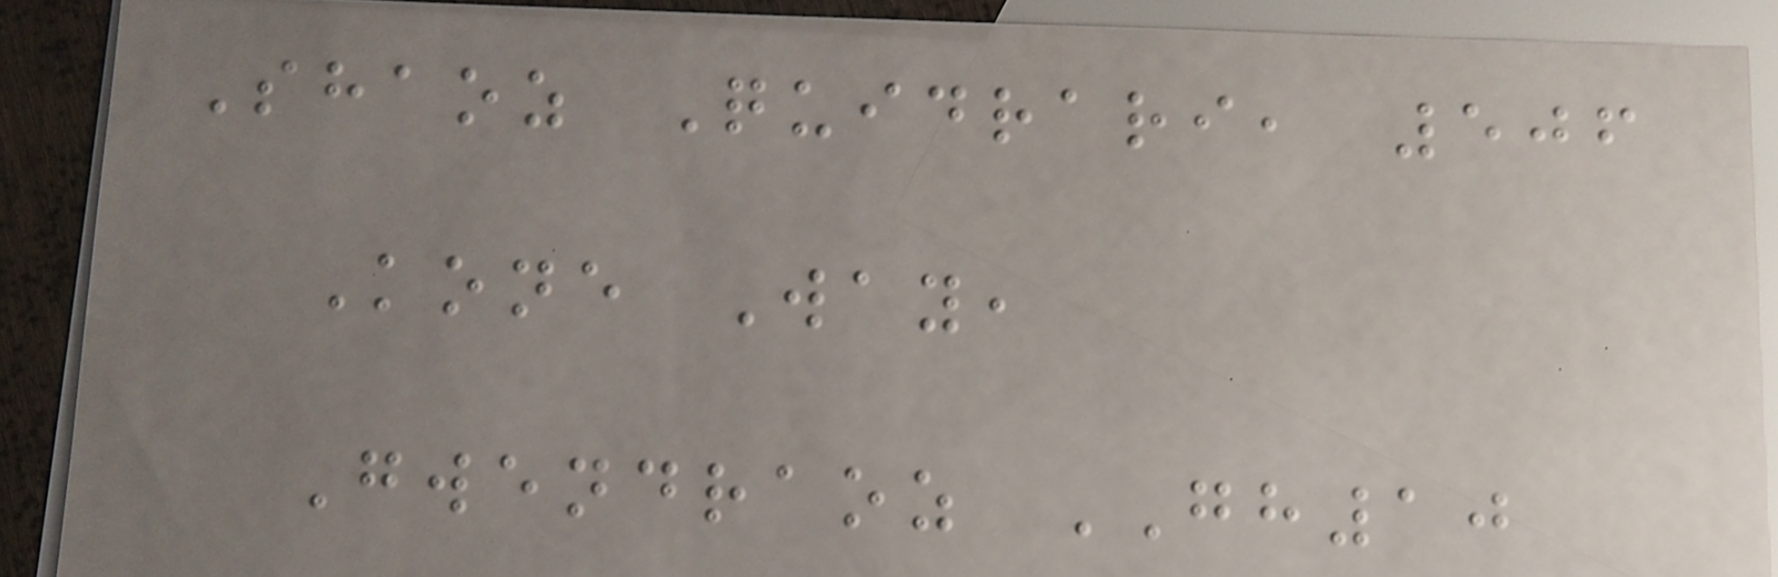Shaoz Quidrari, 506
Kone Way,
Gwendraoz GH10
